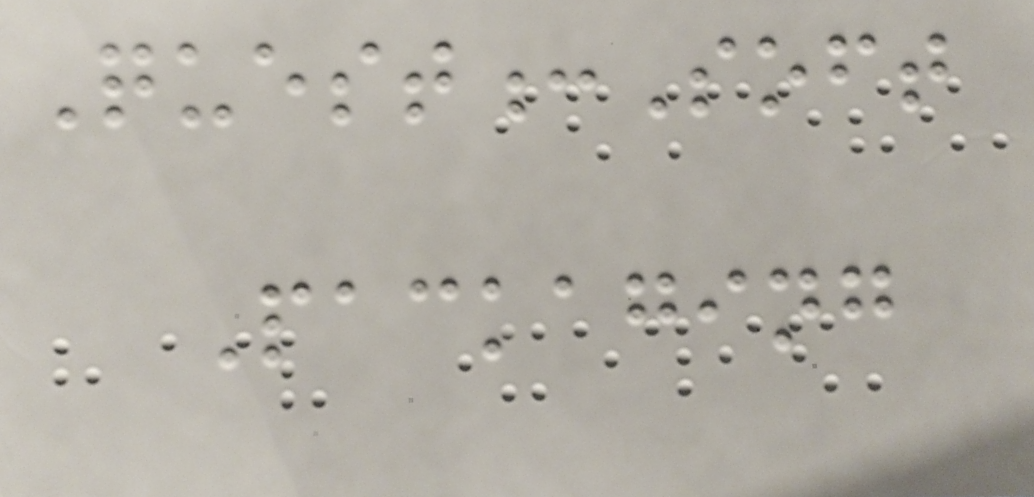Quest:Soft
Packaging
